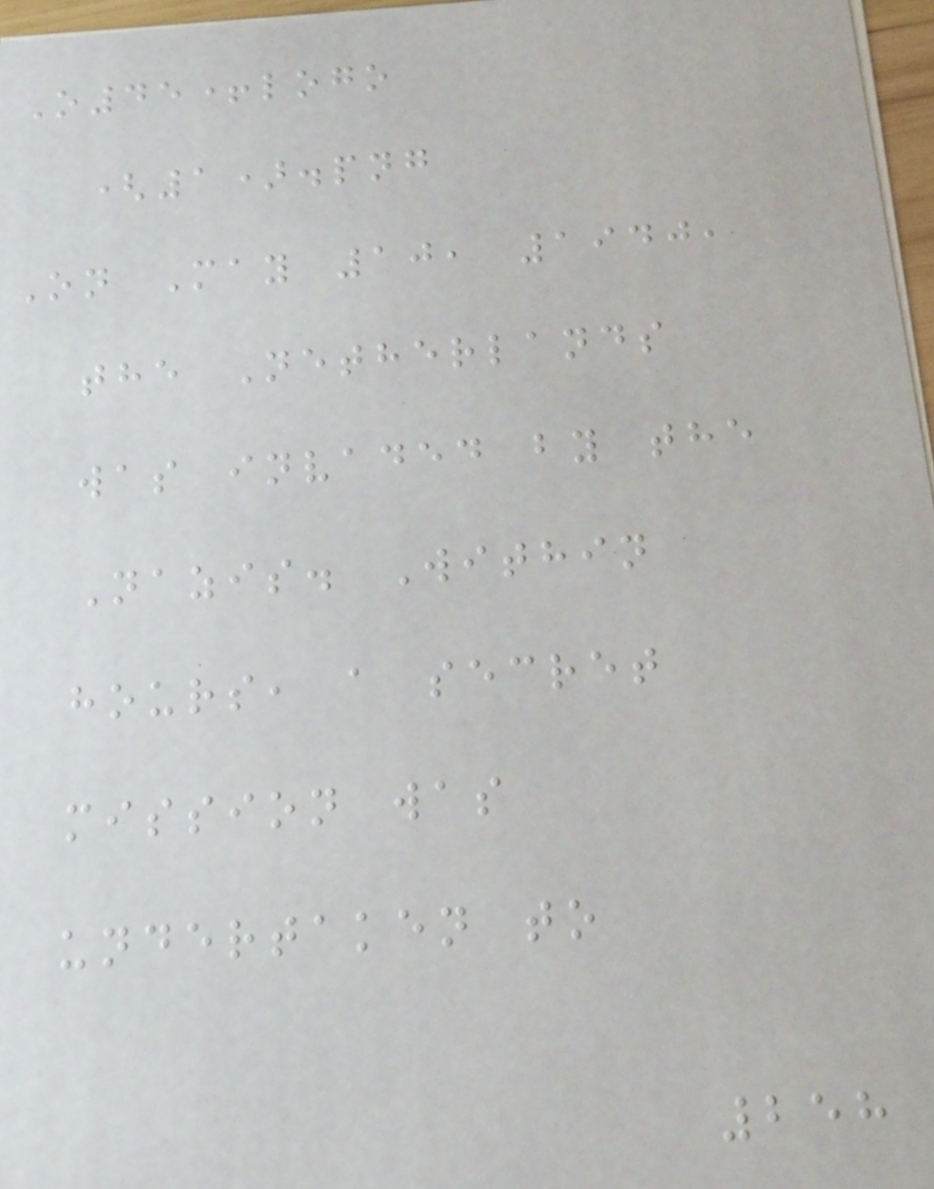O45+logo
(1).png
On May 10, 1940,
the Netherlands
was invaded by the
Nazis. Within
hours, a secret
mission was
undertaken to
258
